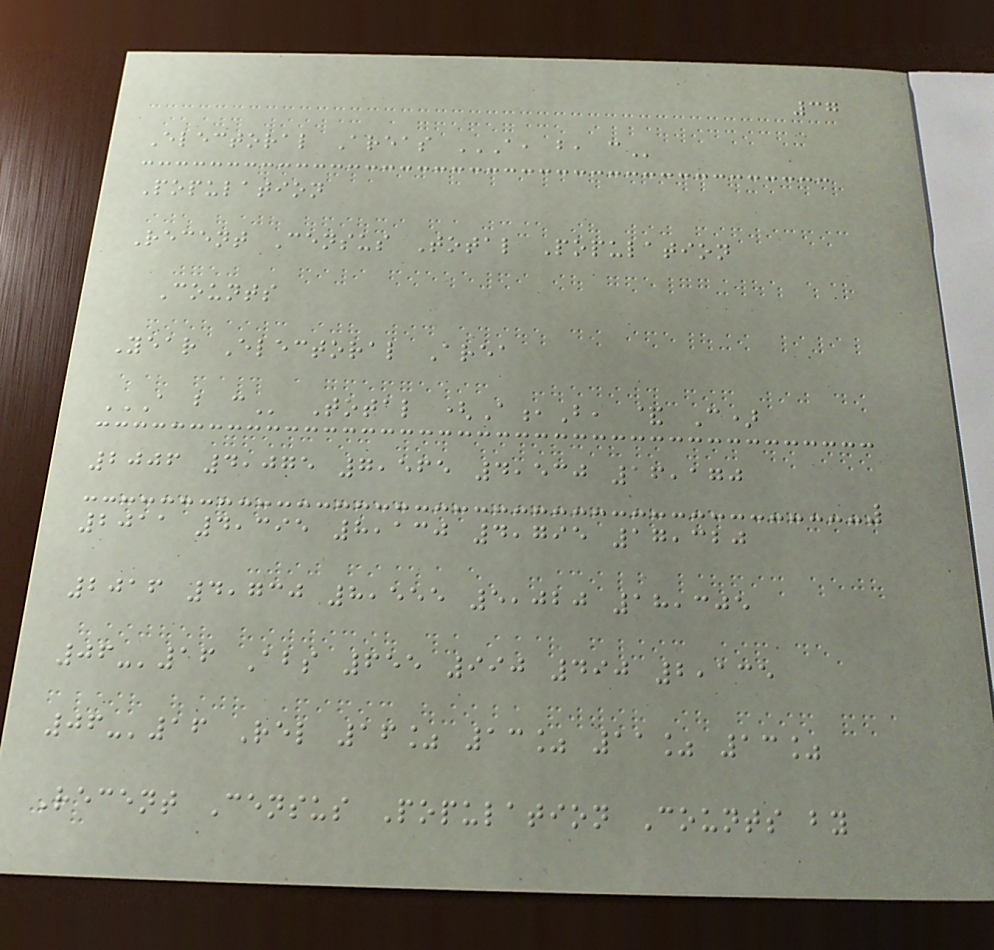37
Electoral Areas A, B, C
Population
Recent Census Total Population
Counts
Year Electoral Area
A B C Total (A,B, & C)
2006 4,075 7,565 4,530 16,170
2011 4,395 8,130 4,795 17,320
2016 4,730 8,555 5,020 18,305
06-'16 Abs 655 990 490 2,135
06-'16 Rel 16% 13% 11% 13%
Recent Census Population Counts by
